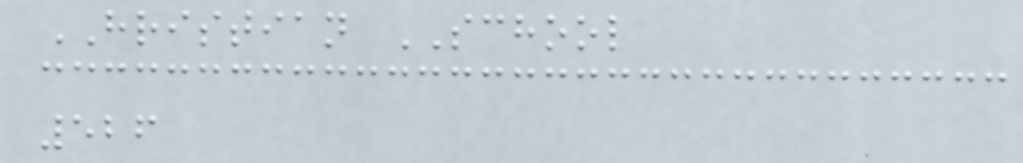HRISTIAN SCHOOL
526
